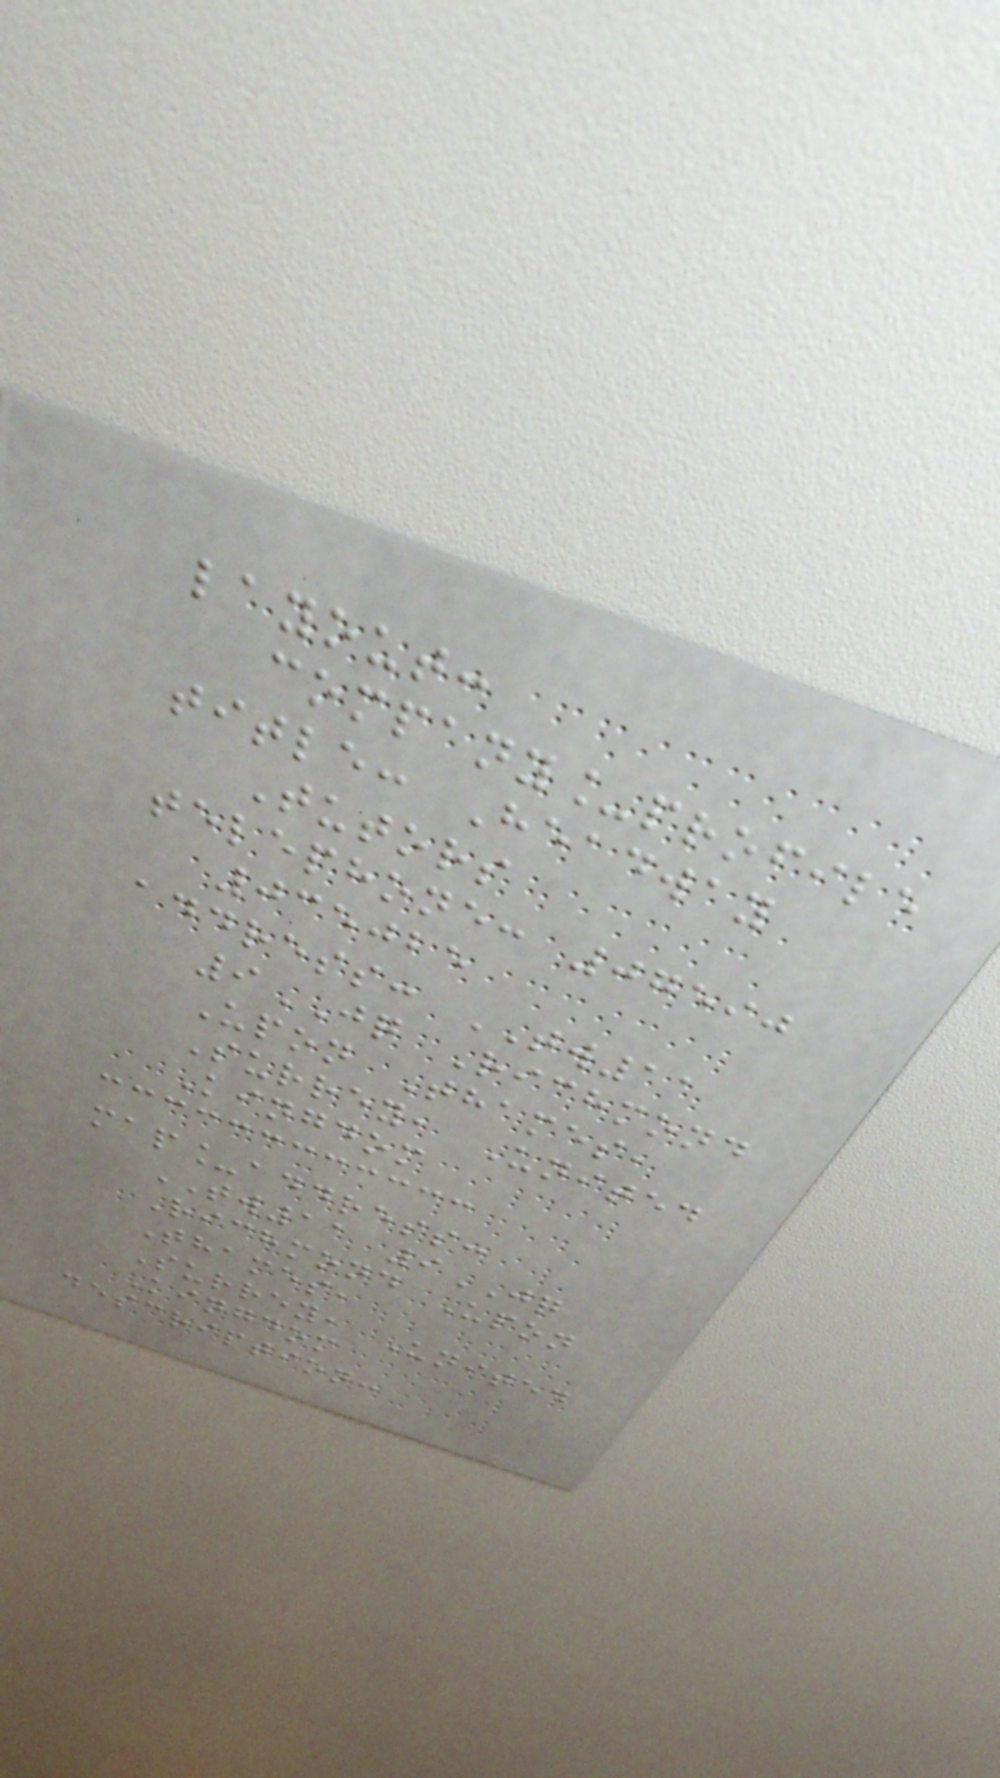layout:
company_profile
title: Headway
Tutors
telephone: 07590
035025
address: TW11
9JQ Richmond
Upon Thames,
Surrey, United
Kingdom
map_address:
TW11 9JQ
Richmond Upon
Thames,
Surrey, United
Kingdom
description:
